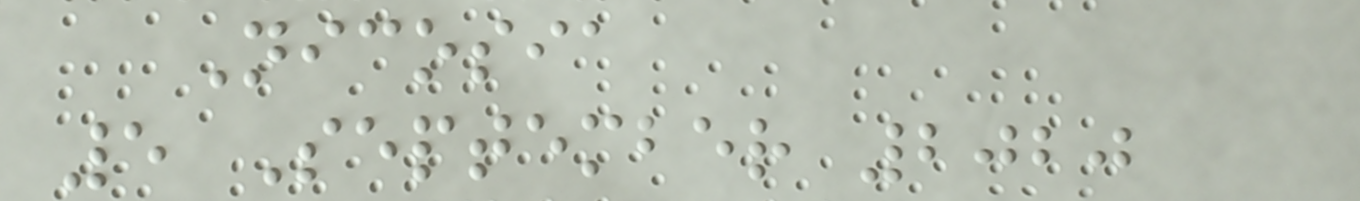Nicosia
5 September 2020
